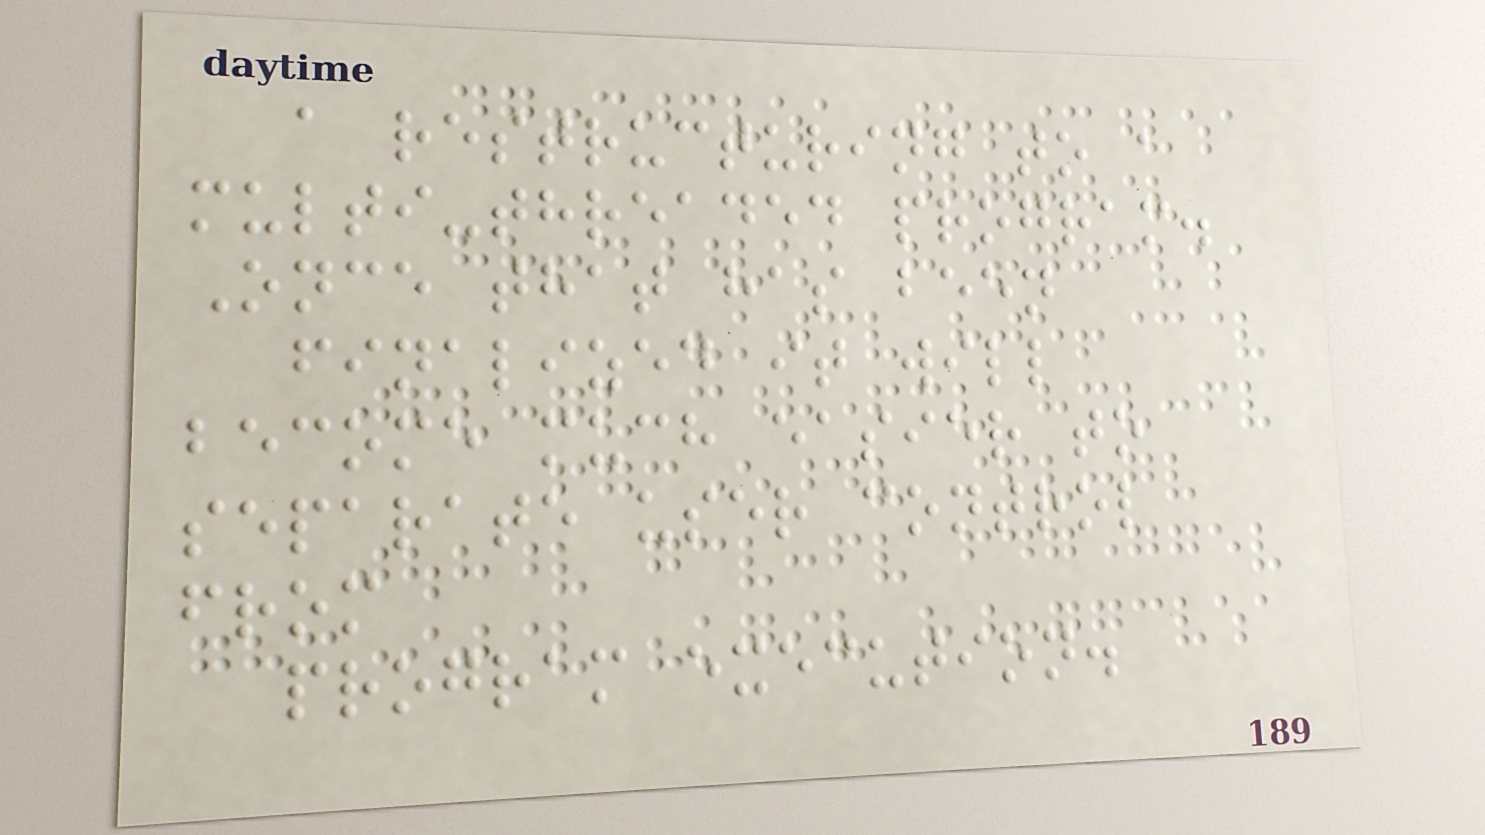a restructuring to a
multi-threaded program.
Once that has been
finalized it will
become much easier to
separate user control
from
program execution.
